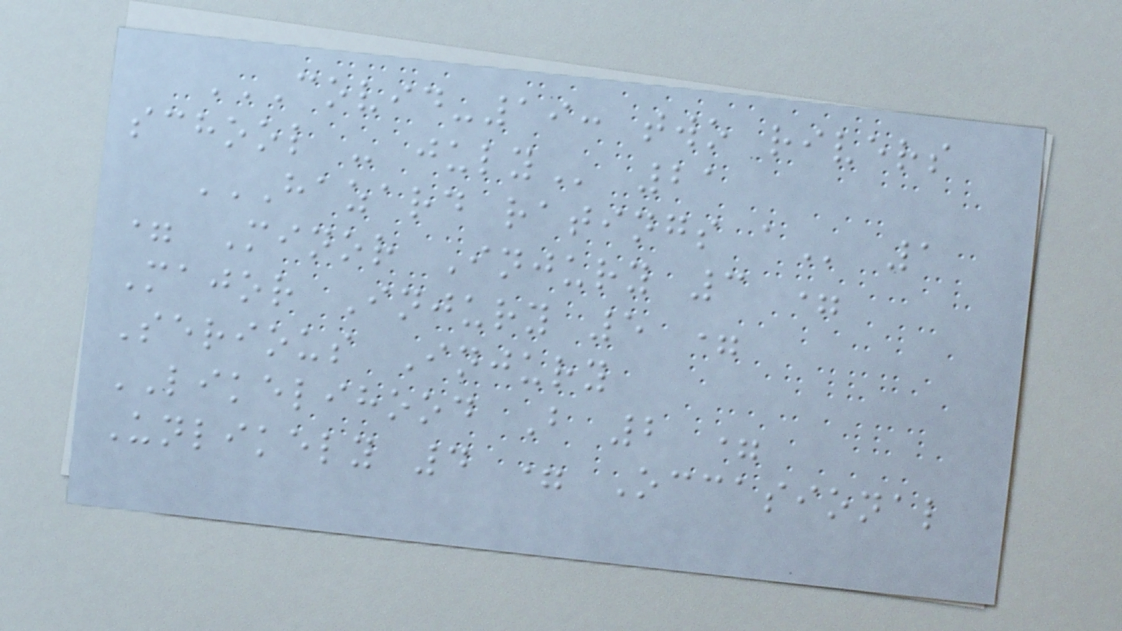COVID-19: TWO RIVERS
SCHOOL - JULY 21
HAZARD RATINGS A 1
= Minor Injury 3 =
Major Injury 5 =
Serious Injury
LIKELIHOOD B 2 =
Unlikely 4 = Occasional
